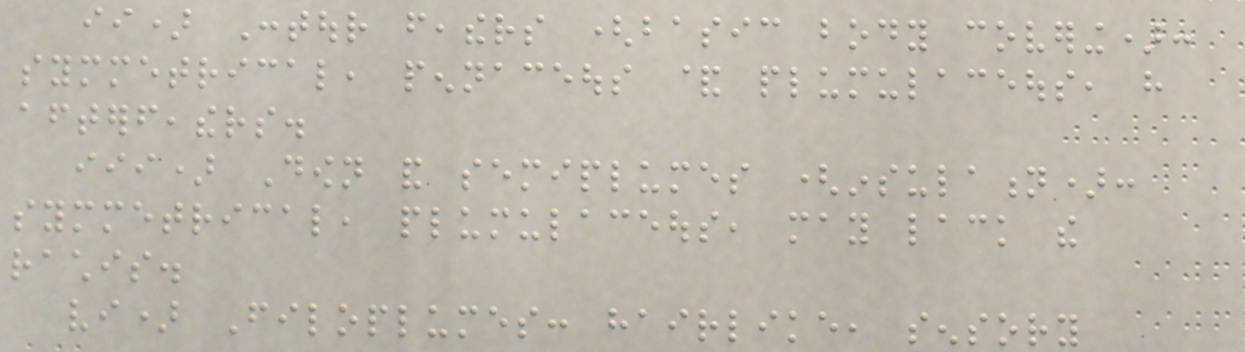ii) Contour feathers (basic body covering):
symmetrical, pennaceous & plumulaceous, have
afterfeathers.
iii) Down and semiplumes (insulation):
symmetrical, plumulaceous, may lack the
rachis.
vi) Filoplumes: hairlike, sensory
